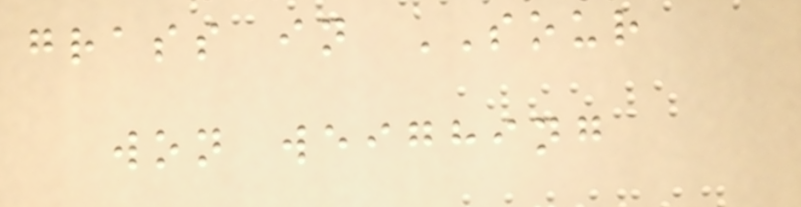grass in SOUR
won weighing
